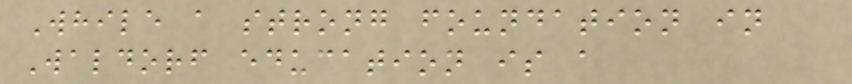While a strong foundation in
Waldorf education is a
